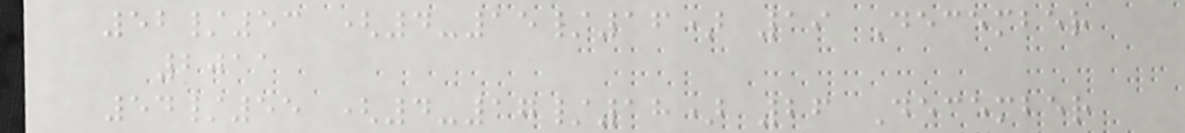52/53 (4-15/16) 19 December
2011
54/55 (4-17/18) 26 December
